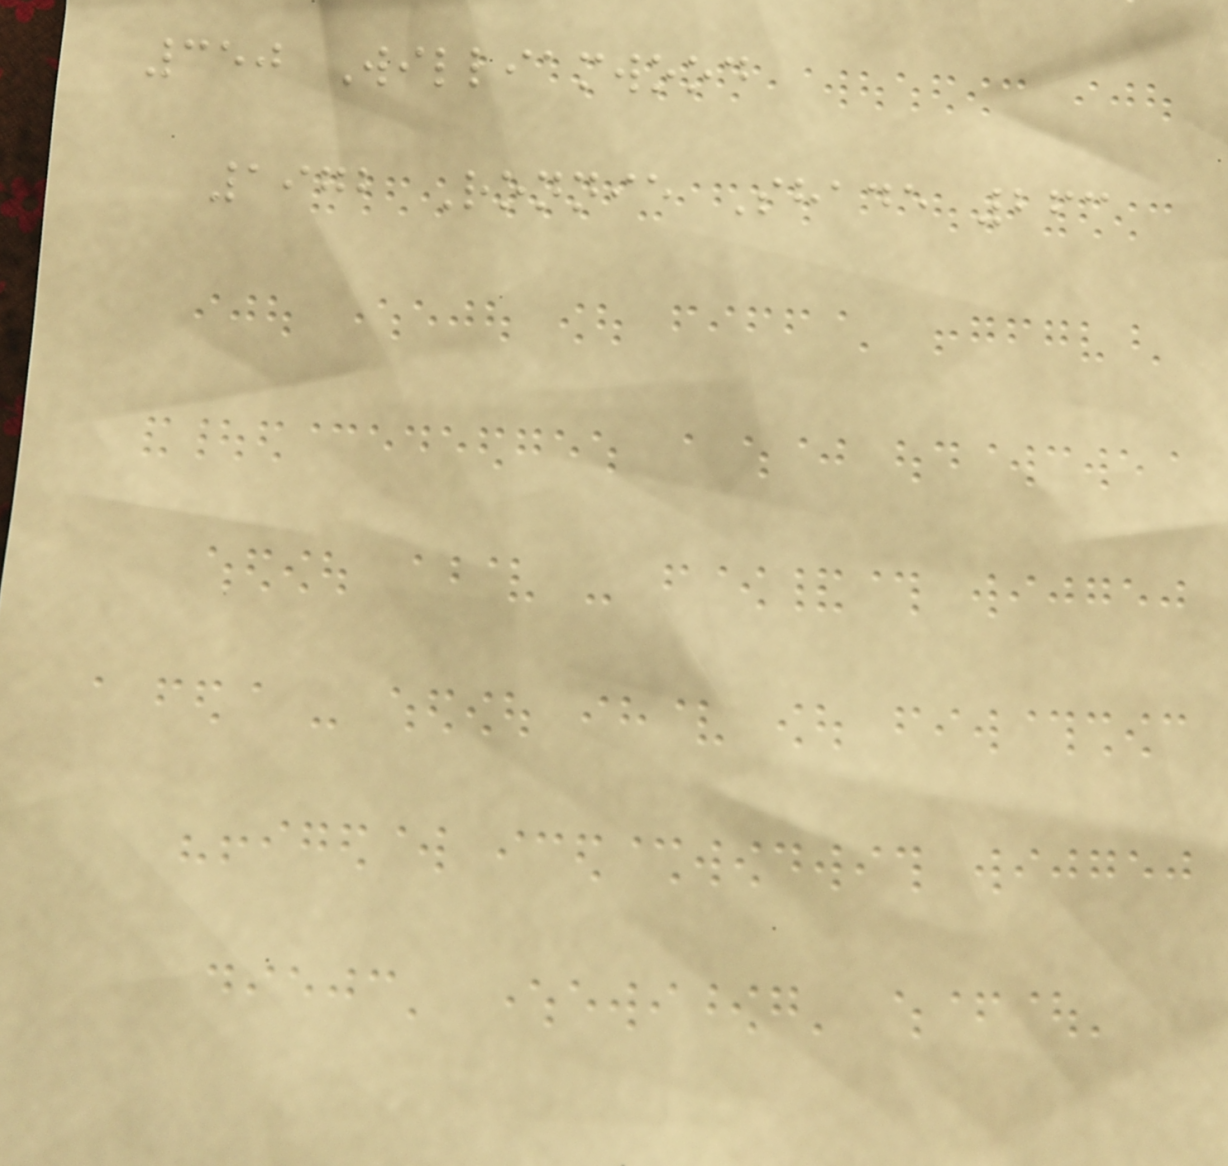350 Williamwood
1972 Ronnie Shade 263
